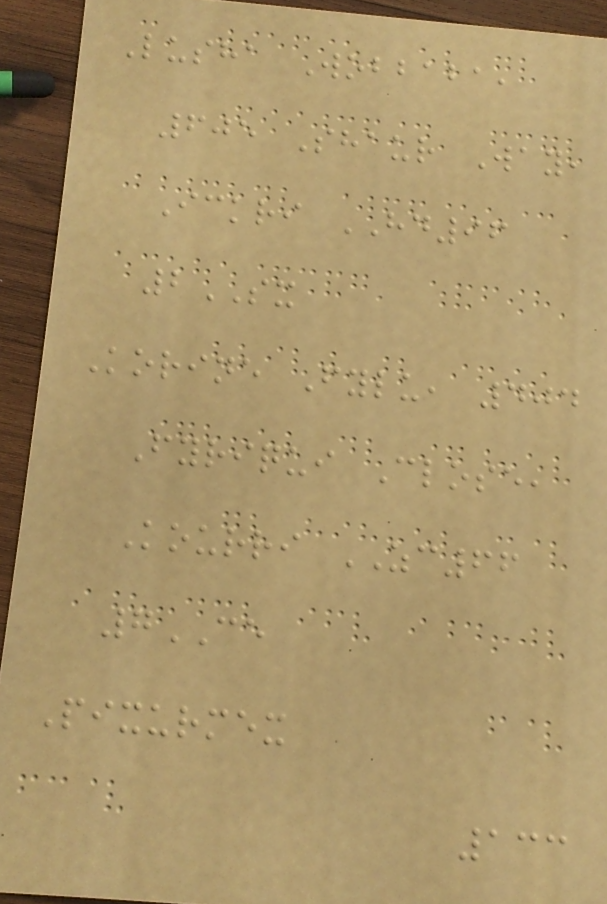Lusha Wobbaba,
605 Shaur Way,
Ickri HD96
2SX
Korine Fylu, 404
Fyriqui Close,
Kourri ZC66
7CE
Pixurmex
133
